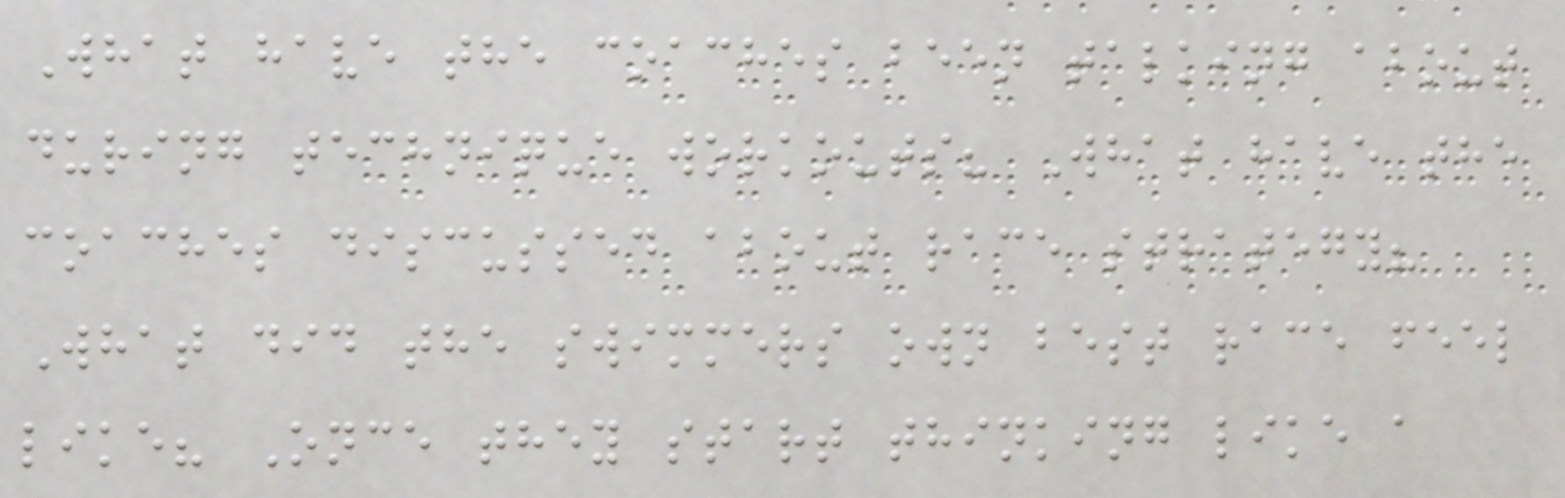What have the coaches been talking about
during technique workouts? What have the
coaches discussed about race strategy?
What did the swimmers own best race feel
like? Once they start thinking like a
